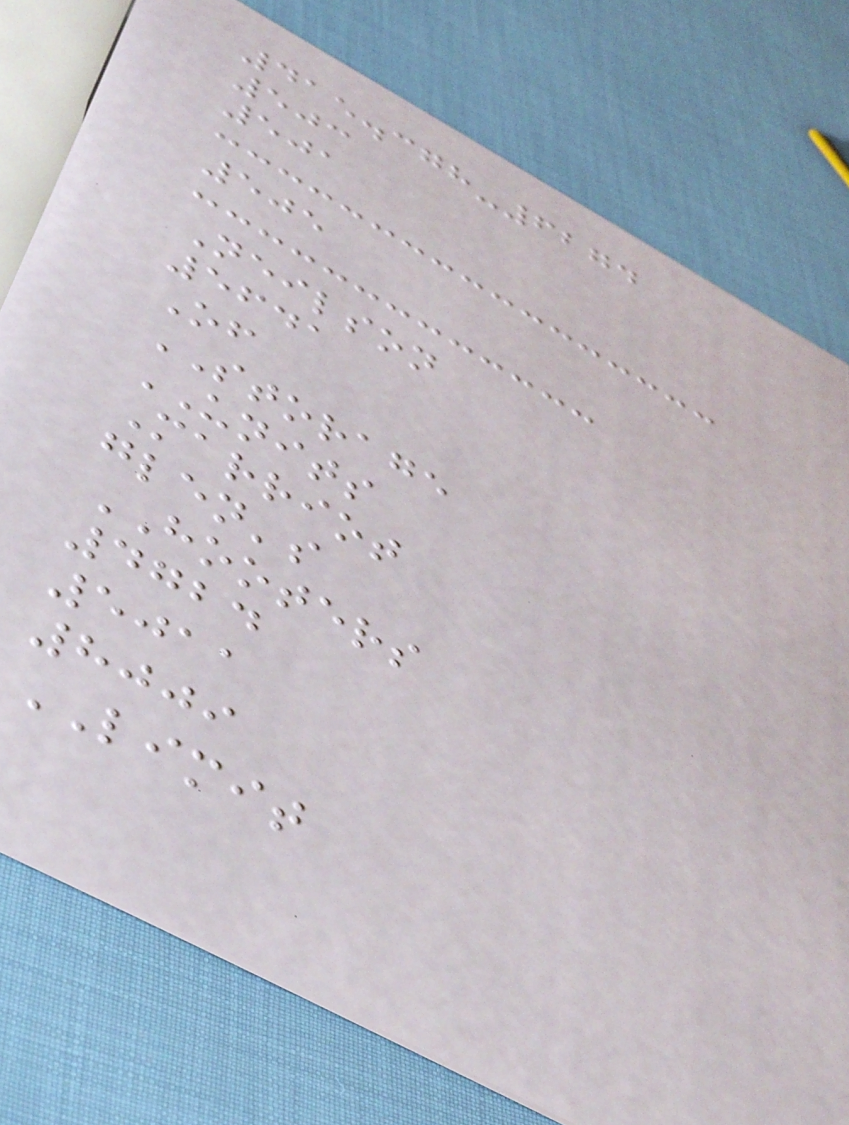415.378-6274
503
501
505
Neilson
5641
Of
STORAGE
UNITS
Marriot
glen's
HOOTERS
4724
5011
8009
LIMIT
